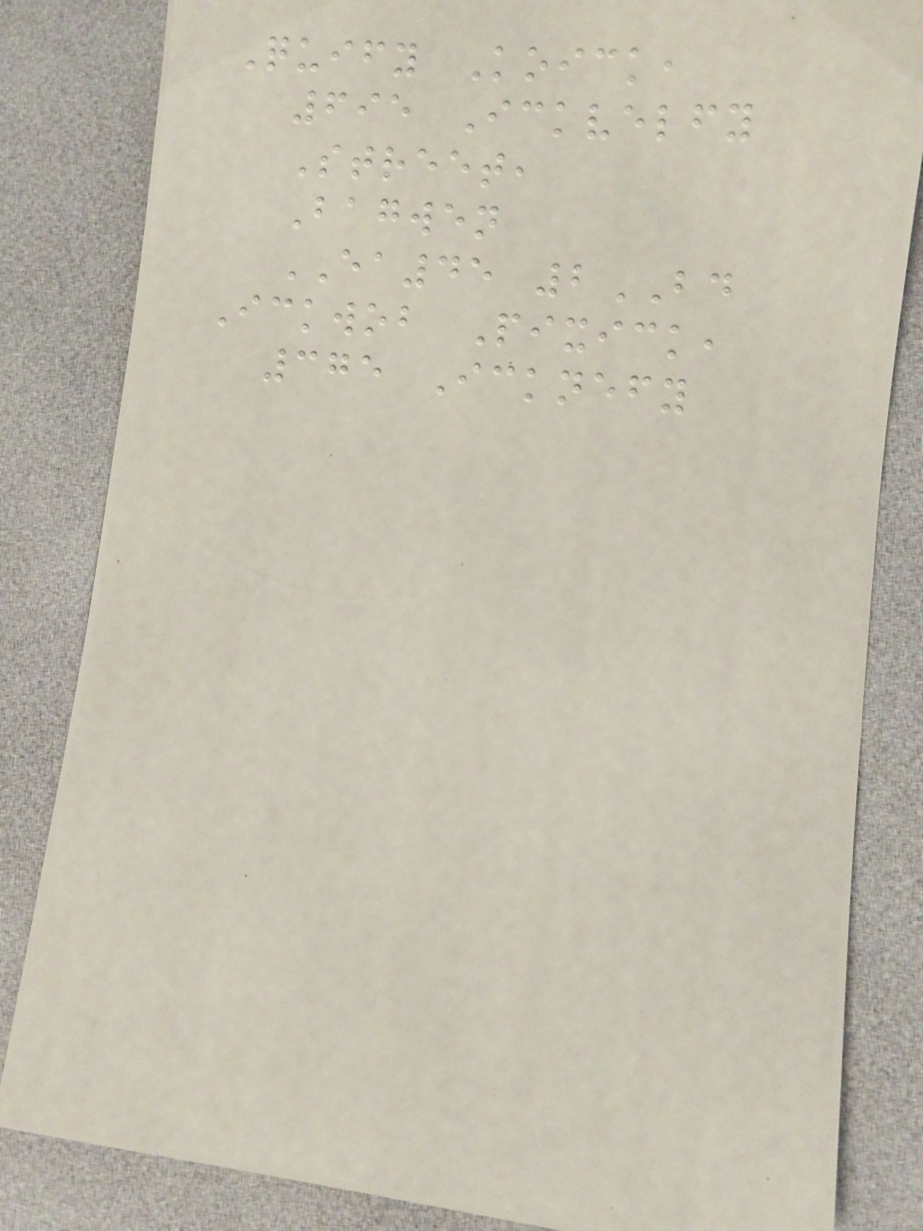Quify Koick,
695 Ickvelfy
Street,
Bagwen
EA45 2BD
Ickwob Pixick,
375 Icknefy
